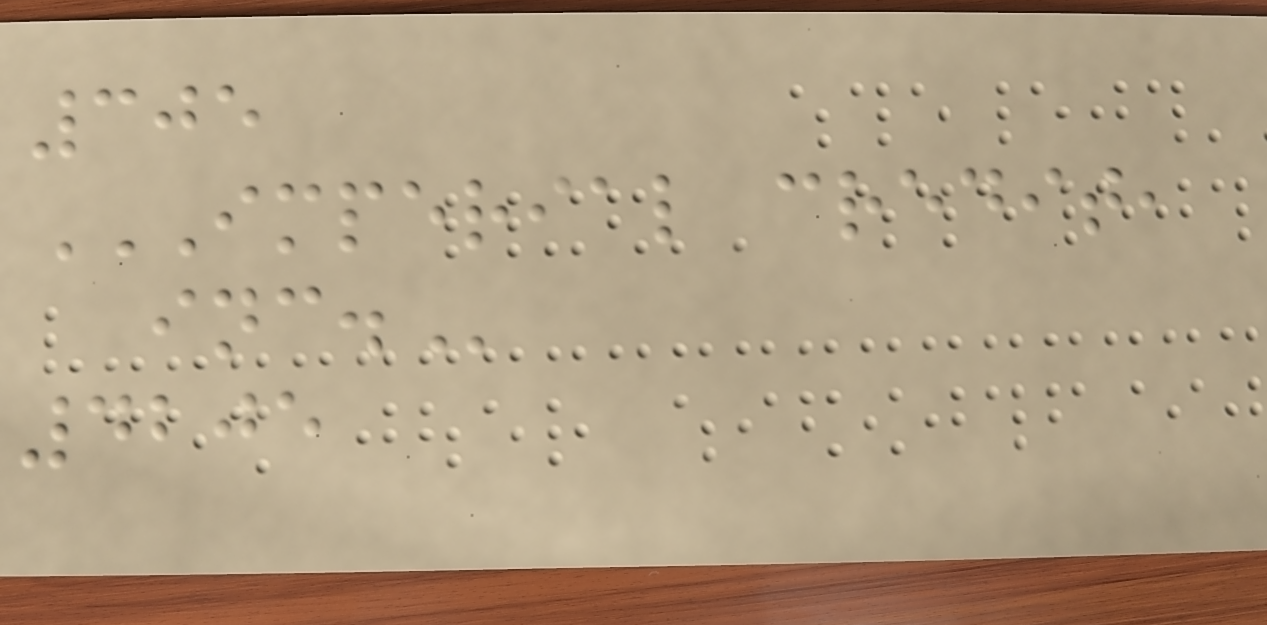305
IMPERIAL CREDIT,
INC.
4205
